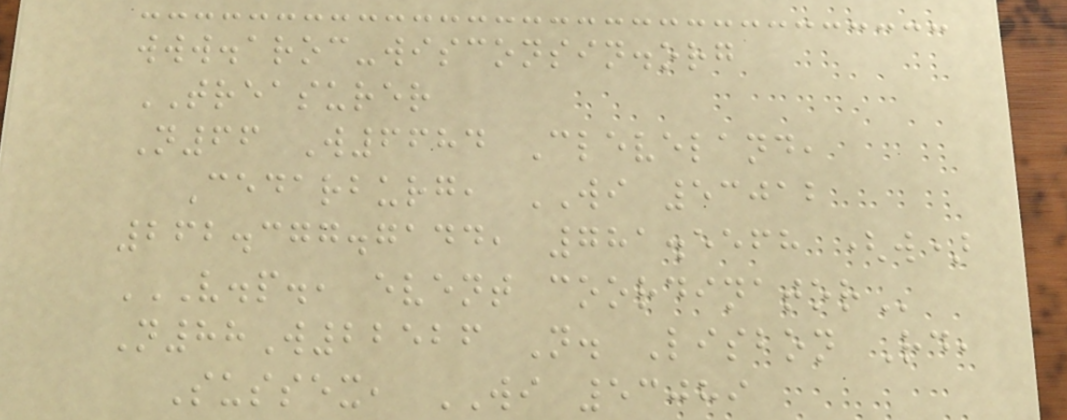www.aroc-wisconsin.org
TREASURER
N66 W6684 Cleveland,
Cedarburg, WI 53012
262.377.7144, 781.5568 (w)
V.P., EVENT COORDINATOR
N88W22526 N. Lisbon Rd,
Sussex, WI 53089
